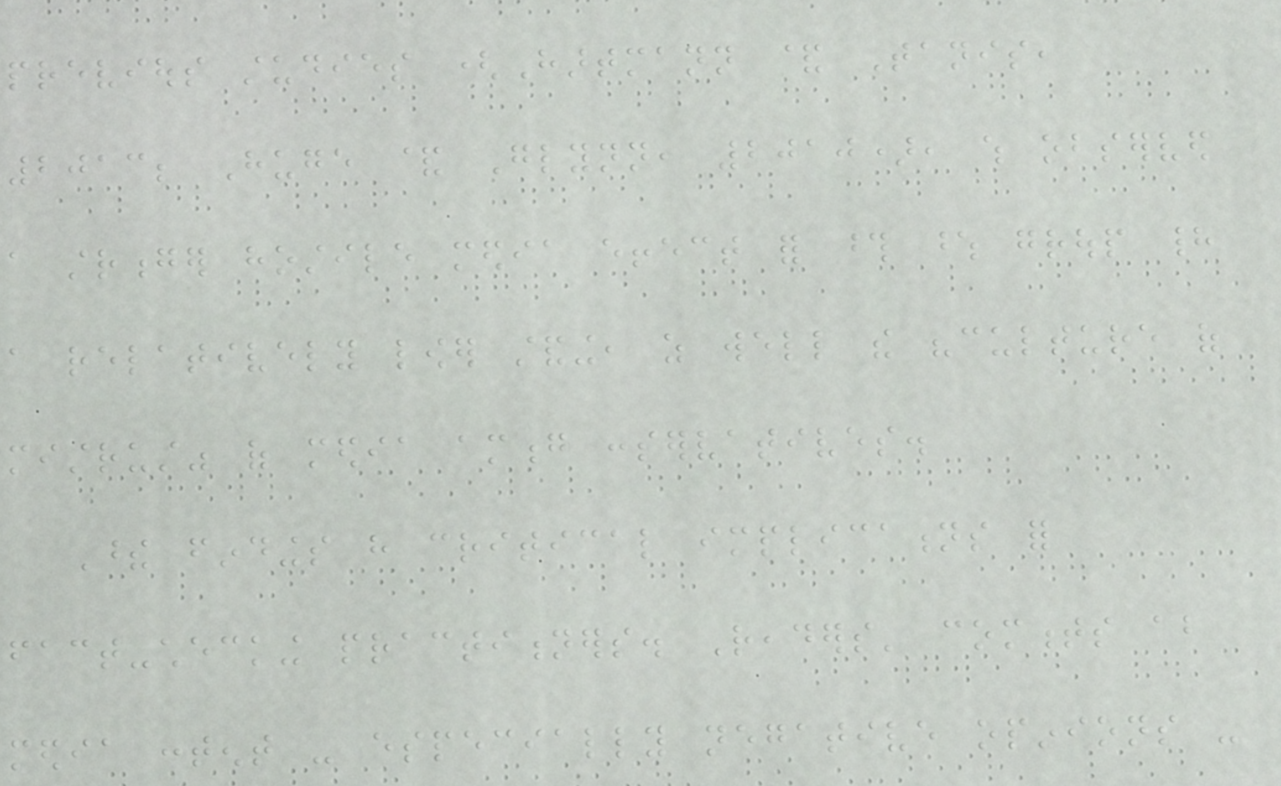previous studies (Hartmann & Tanis,
2013; Huge & Glynn, 2010), which observed
a stronger hostile media effect for those whose group had
a relatively lower standing, as well the "culture of
mistrust" of media among conservatives.
These findings have critical implications for
fact-checking practitioners. Readers' comments about
media content - especially negative opinions -
